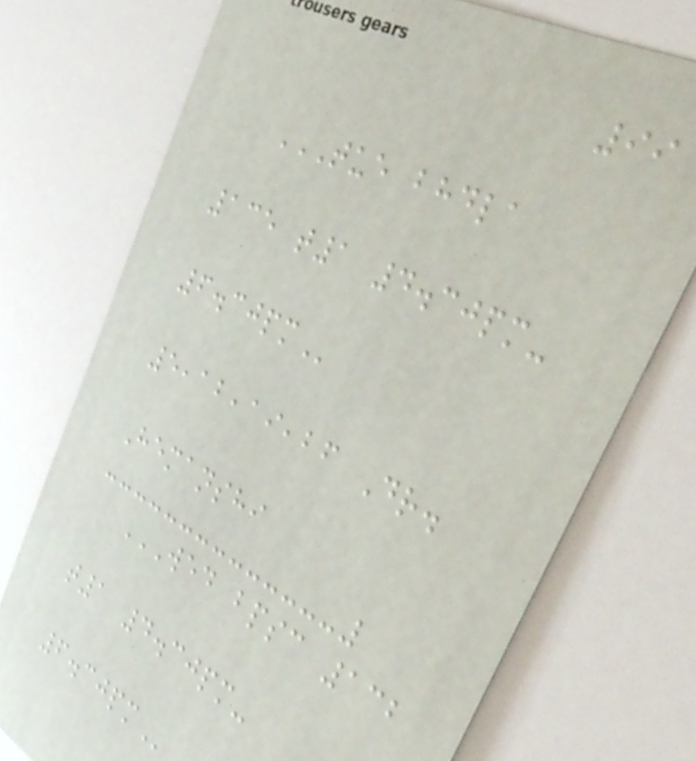99
TUE BHDLA
135 T1 4.30PM-
6.30PM
5,12,19,26 Dr.
Hemanshi
WED BPSC 132
T1 4.30PM-
6.30PM
